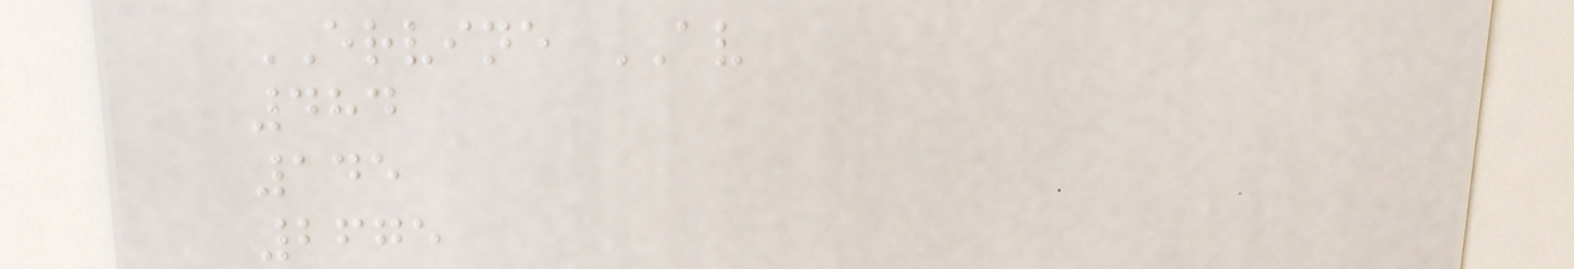ERVINE AV
484
145
2675
